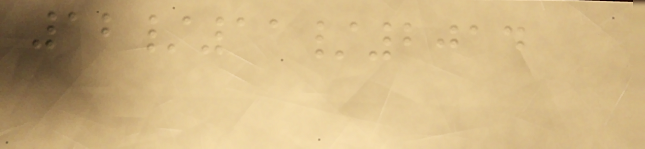12/11/2014
